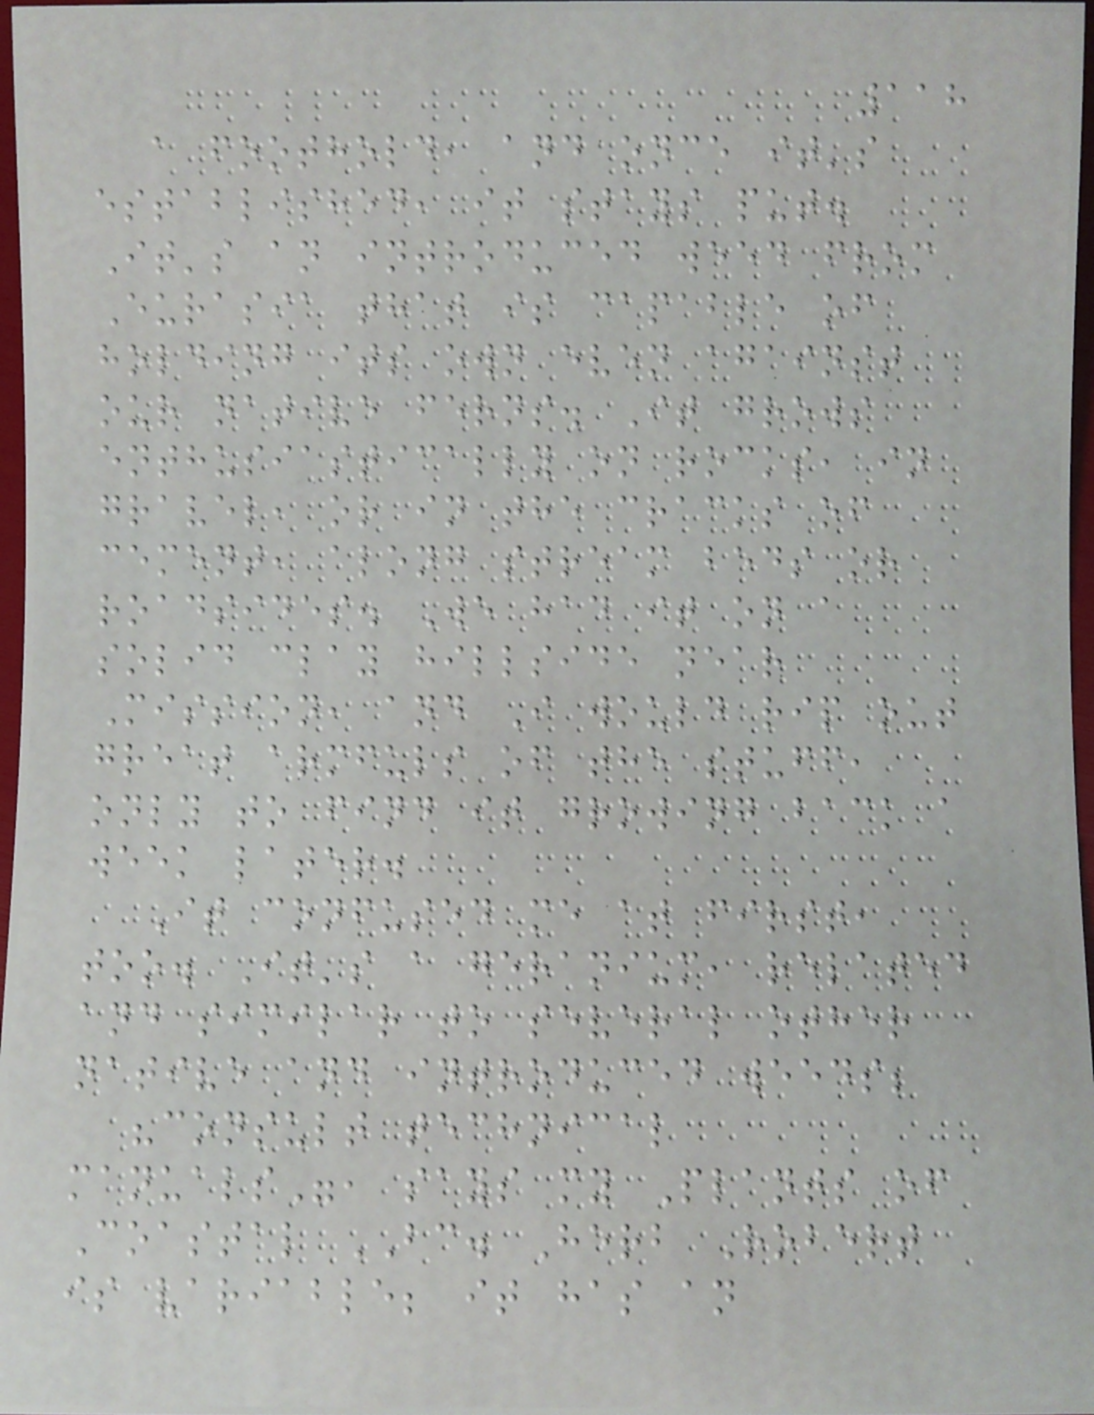118
a foothold, and once it's
established, it stays put.
It's an introduced weed from
Eurasia that is capable of
holding its own even against
our native ferns. It grows
enthusiastically on rocks, in
gravel, or in the cracks of
cement, along stream beds or
roadsides. We had it on a
solid clay hillside near
Mission, and I would rip out
great armfuls of the stuff,
only to find it growing back a
week later.
It confused me at first,
too. It's a geranium, related
and similar to several other
native and introduced weeds;
"consult technical
manuals", says my Plants of
Coastal BC. Herb Robert
is variable; it has an
